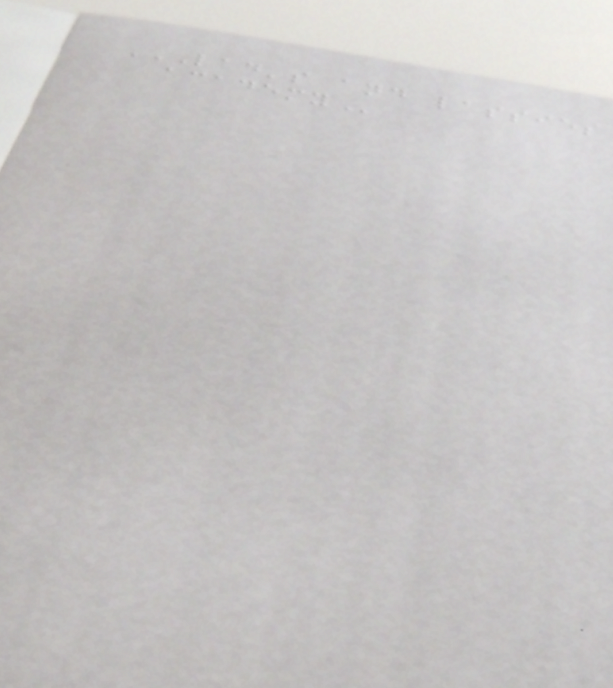LAD'S AND LASSIES
ACADEMY
